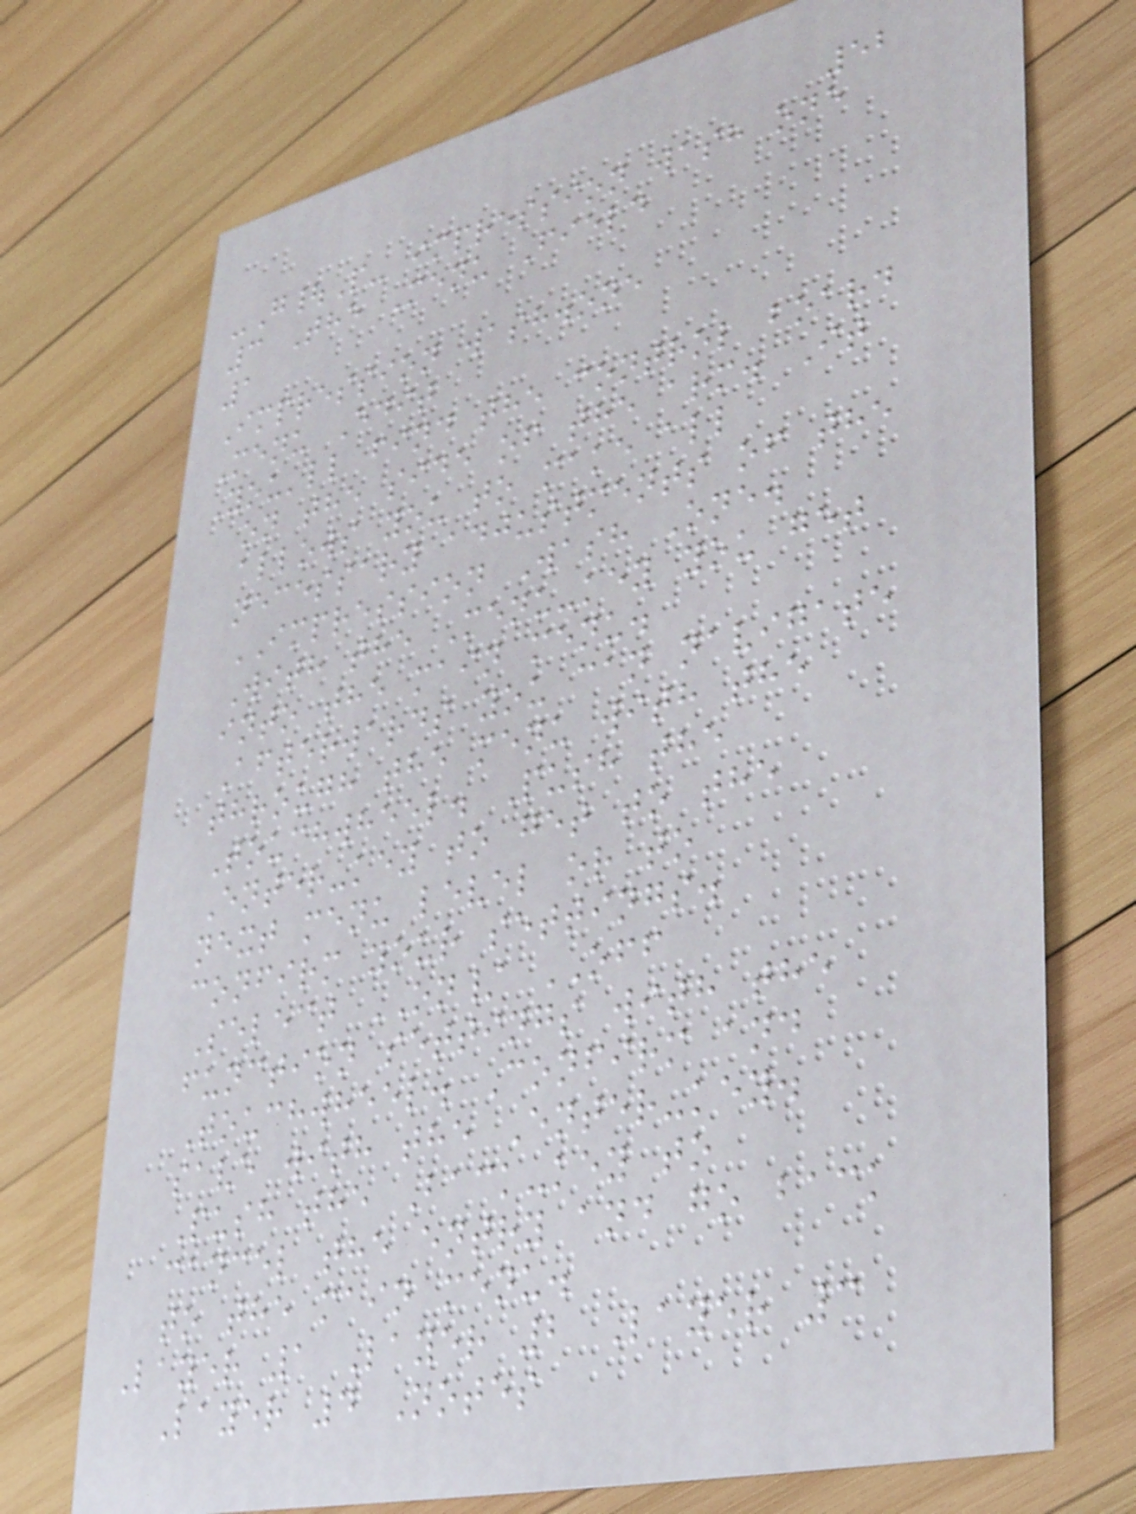52
-G|P- impression wash one
3 The Menu Field
1
Impression wash.one
Menu Edit
You'll find the control board
on the side of the arm. It
allows you to make all
necessary adjustments of the
IMPRESSION Wash One.
With the Menu-key you get
into the main menu.
Afterwards you can navigate
through the menu with the
Touchwheel. Push the
Enter-key to get to the
next menu level or to
confirm your settings.
Select ON/ OFF
function settings with the
Touchwheel. Confirm and
save with the Enter-key.
Push the Back-key to
cancel the entry and go back
to the main menu.
Layer 1 Layer 2 Layer 3
Layer 4 Notes
